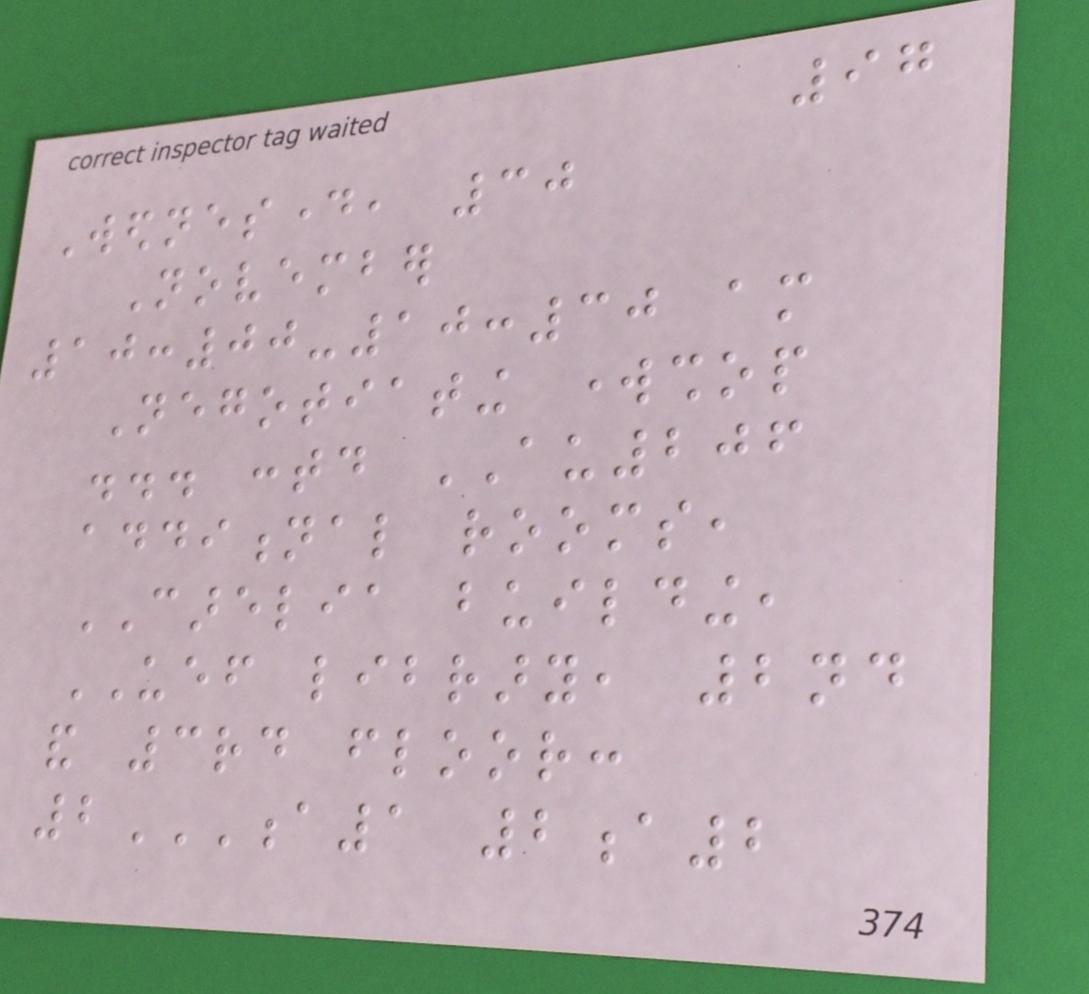97
Wednesday, 30
November
10:00-10:30 am
Negotiating workshop
... contd AU206
additional rooms,
CARELIA building,
UEF library, 2nd
and 3rd floor:
2A1 2A2
